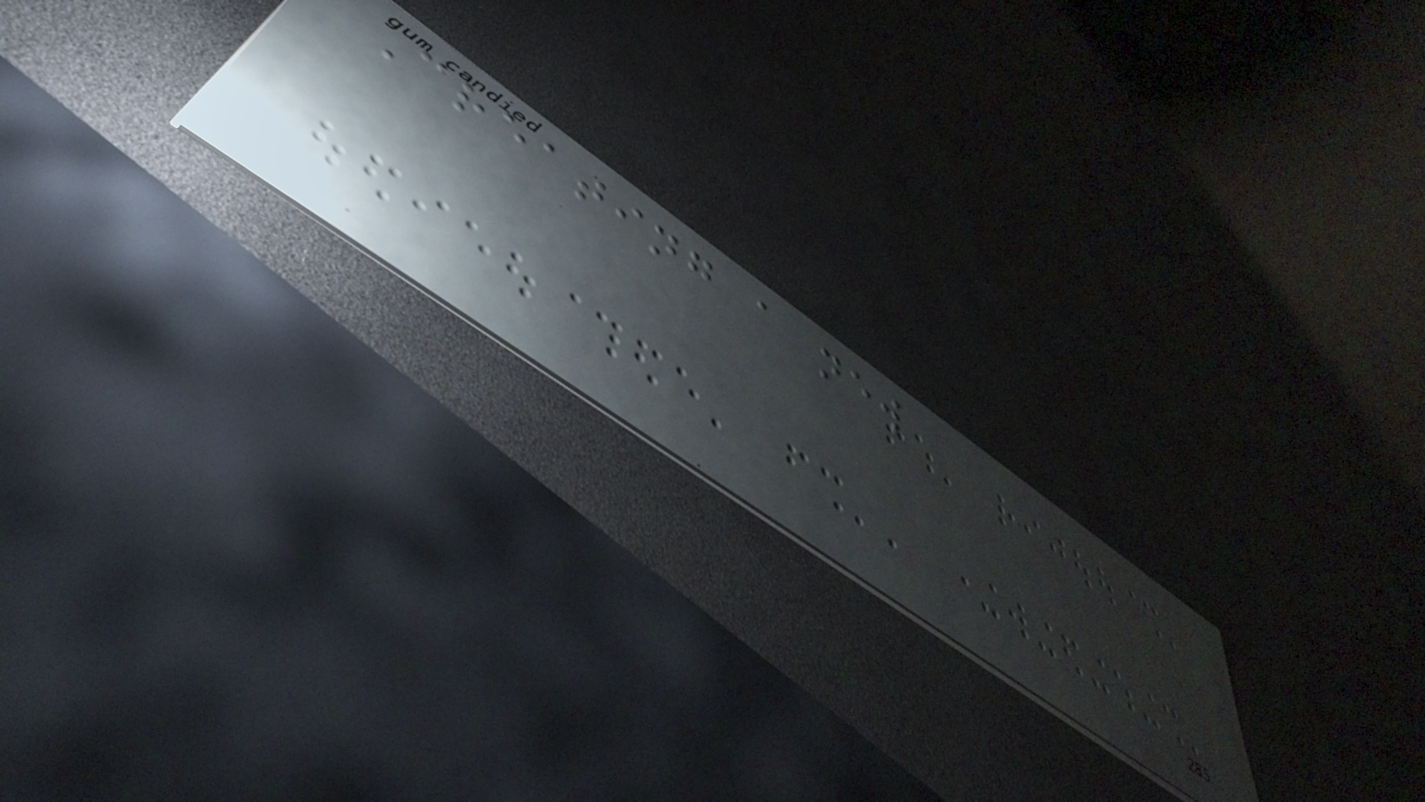Creating a new
